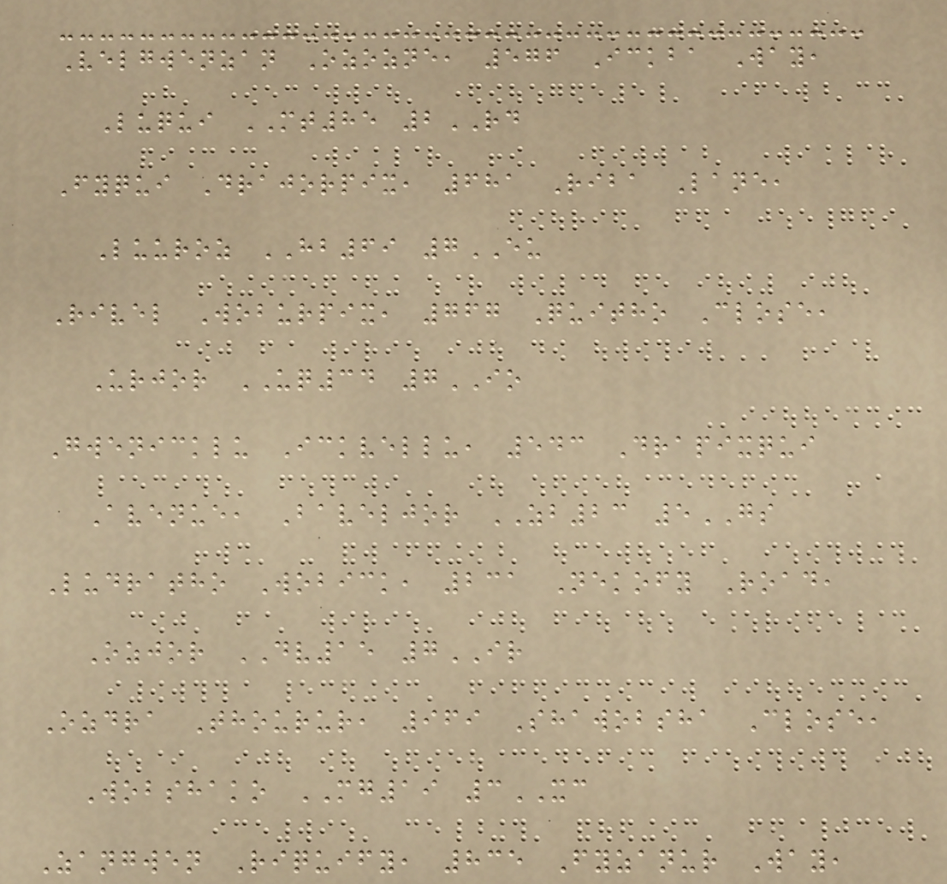Velgwenzan Ozozne, 576 Ickba Way,
Luqui MT85 2RD
Fyqui Drajorpix, 681 Riba Lane,
Luuroz HB69 7EU
Rivel Woburpix, 767 Quitho Close,
Urjor UQ34 7IO
Gwenicklu Ickvellu, 543 Drapixqui
Avenue, Baveljor ZB23 5GS
Ludratho Wobick, 231 Nekofy Road,
Ozjor DV15 7IR
Ozdra Thourur, 969 Shawobsha Close,
Wobshako MG19 3XC
Zangwen Riquify, 835 Fyzanur Way,
